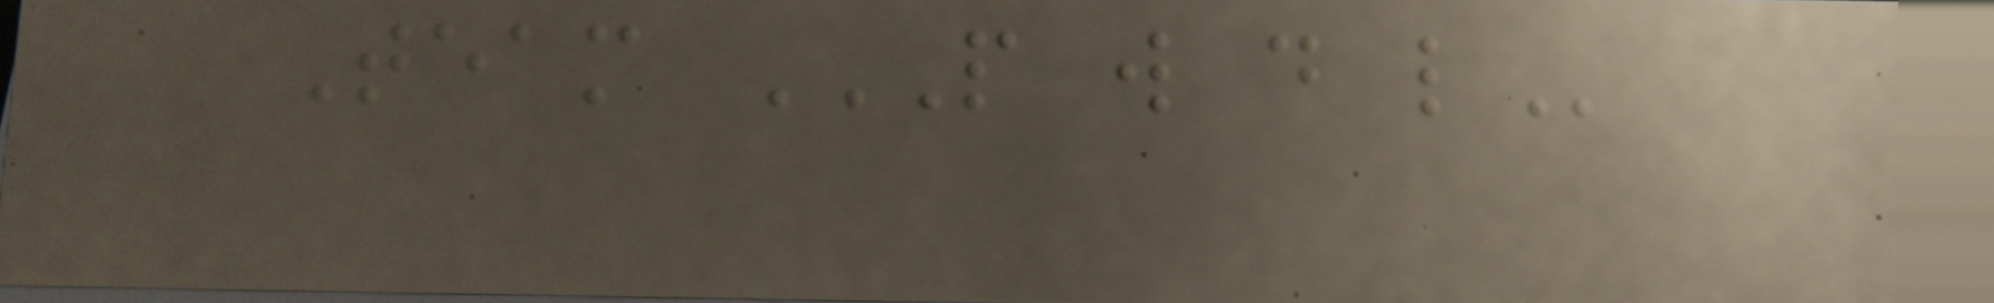Team P W D L
